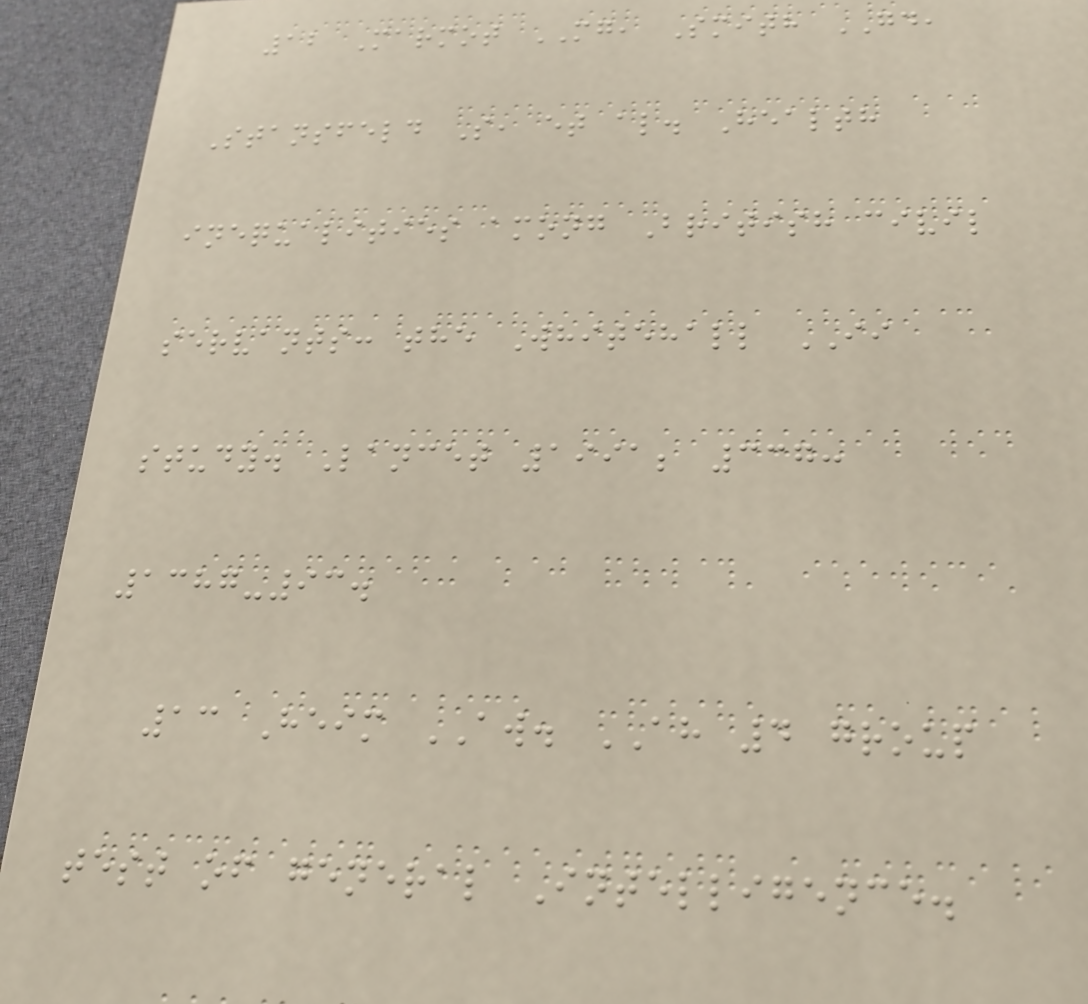12 Marmot MG, Smith GD,
Stansfeld S, et al. Health
inequalities among British civil
servants: the Whitehall II
study. Lancet 1991; 337:
1387-93.
13 Heim AW. AH 4 group
test of general Intelligence.
